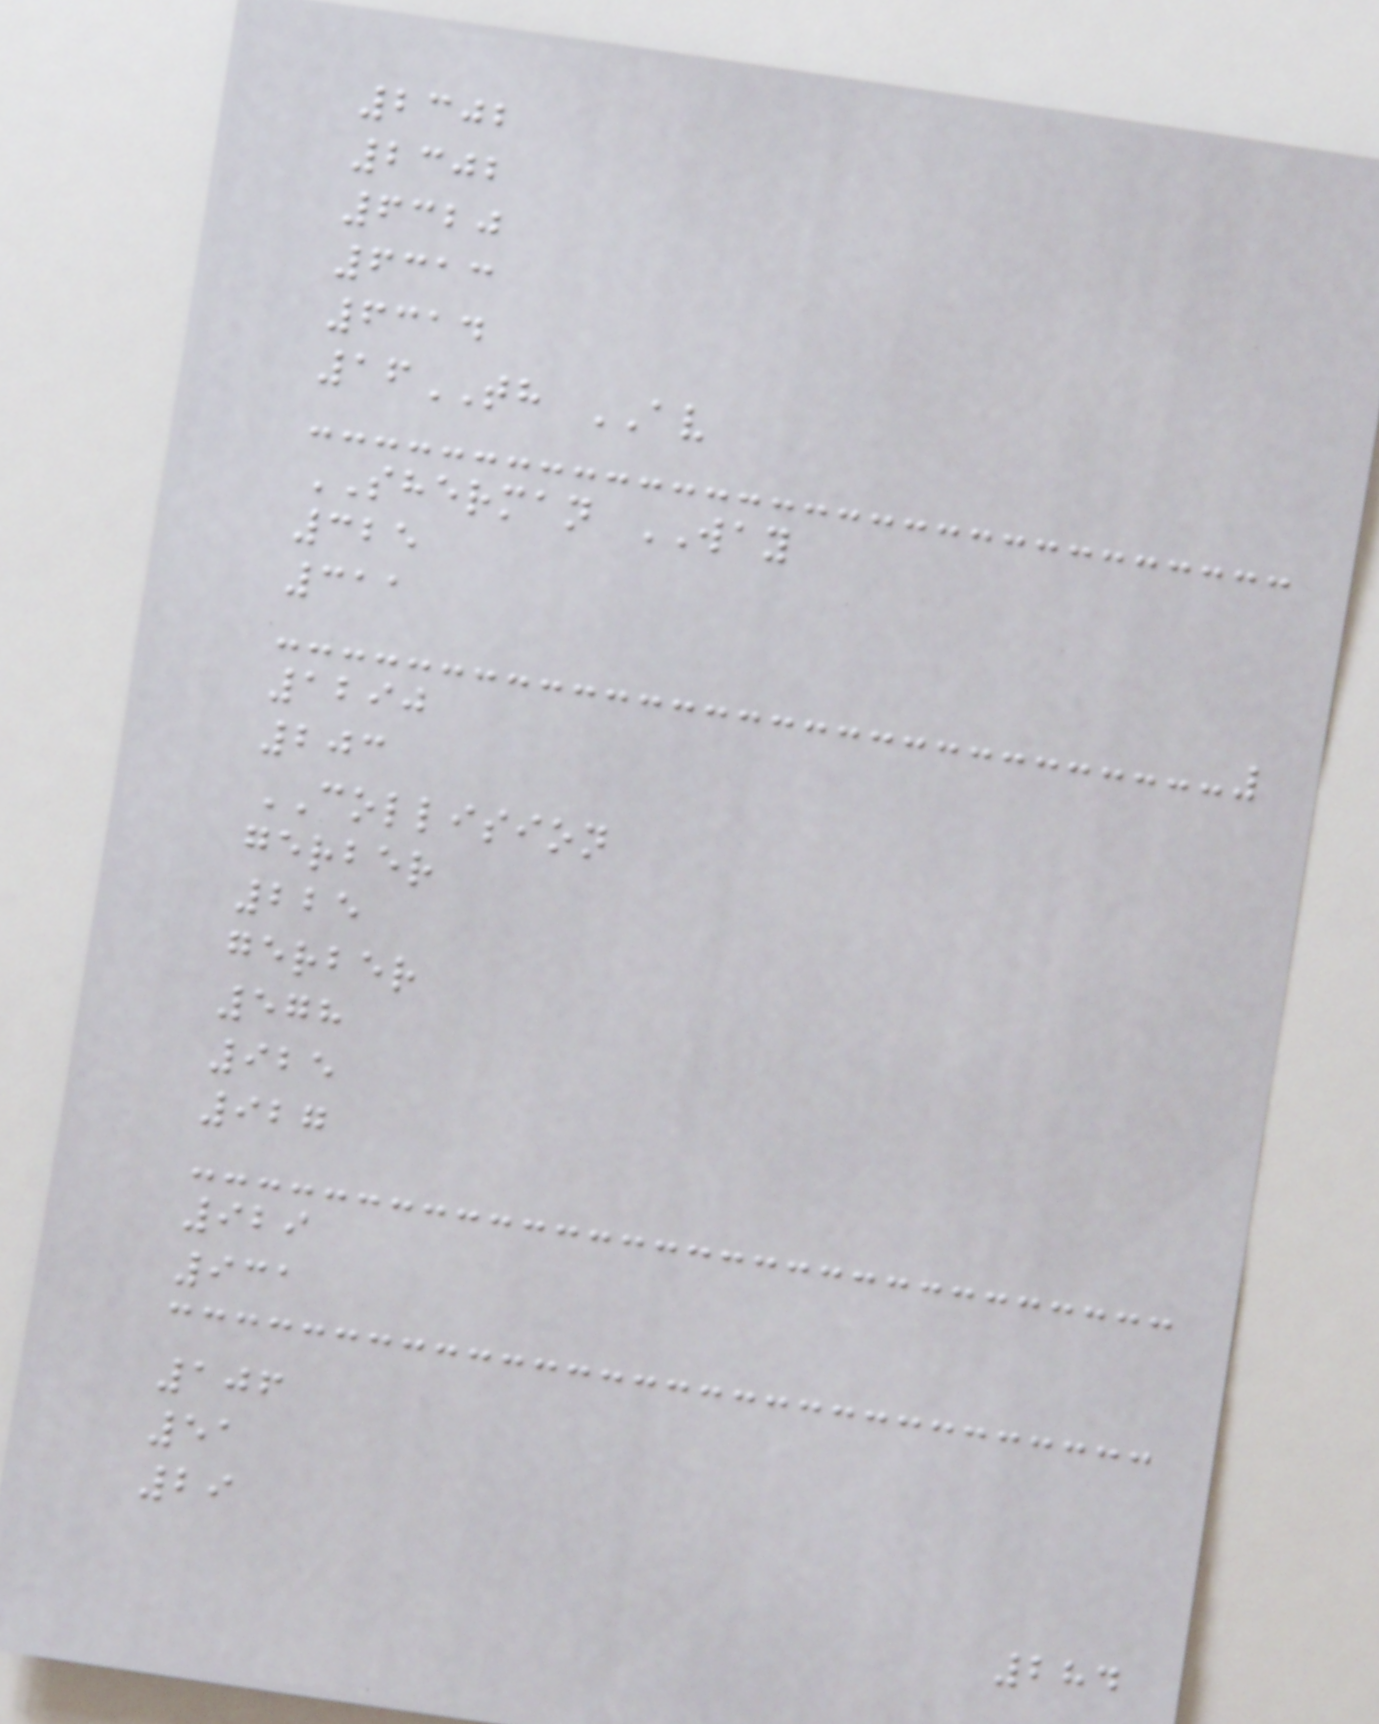2302
2302
6320
6313
6314
16TH AV
SHERMAN WAY
325
311
1290
203
COLLISION
gerber
225
gerber
578
925
927
929
931
106
51
29
284
